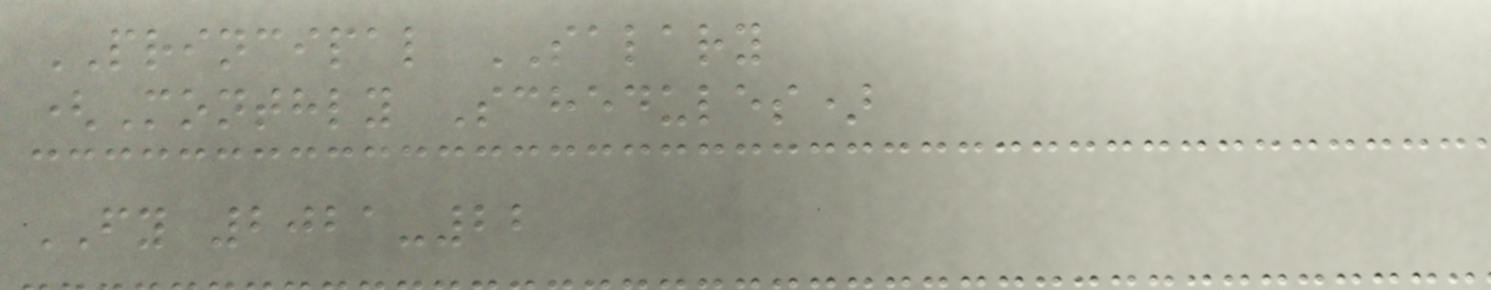PRINCIPAL SALARY
(Monthly Schedules)
FY 2021-22
